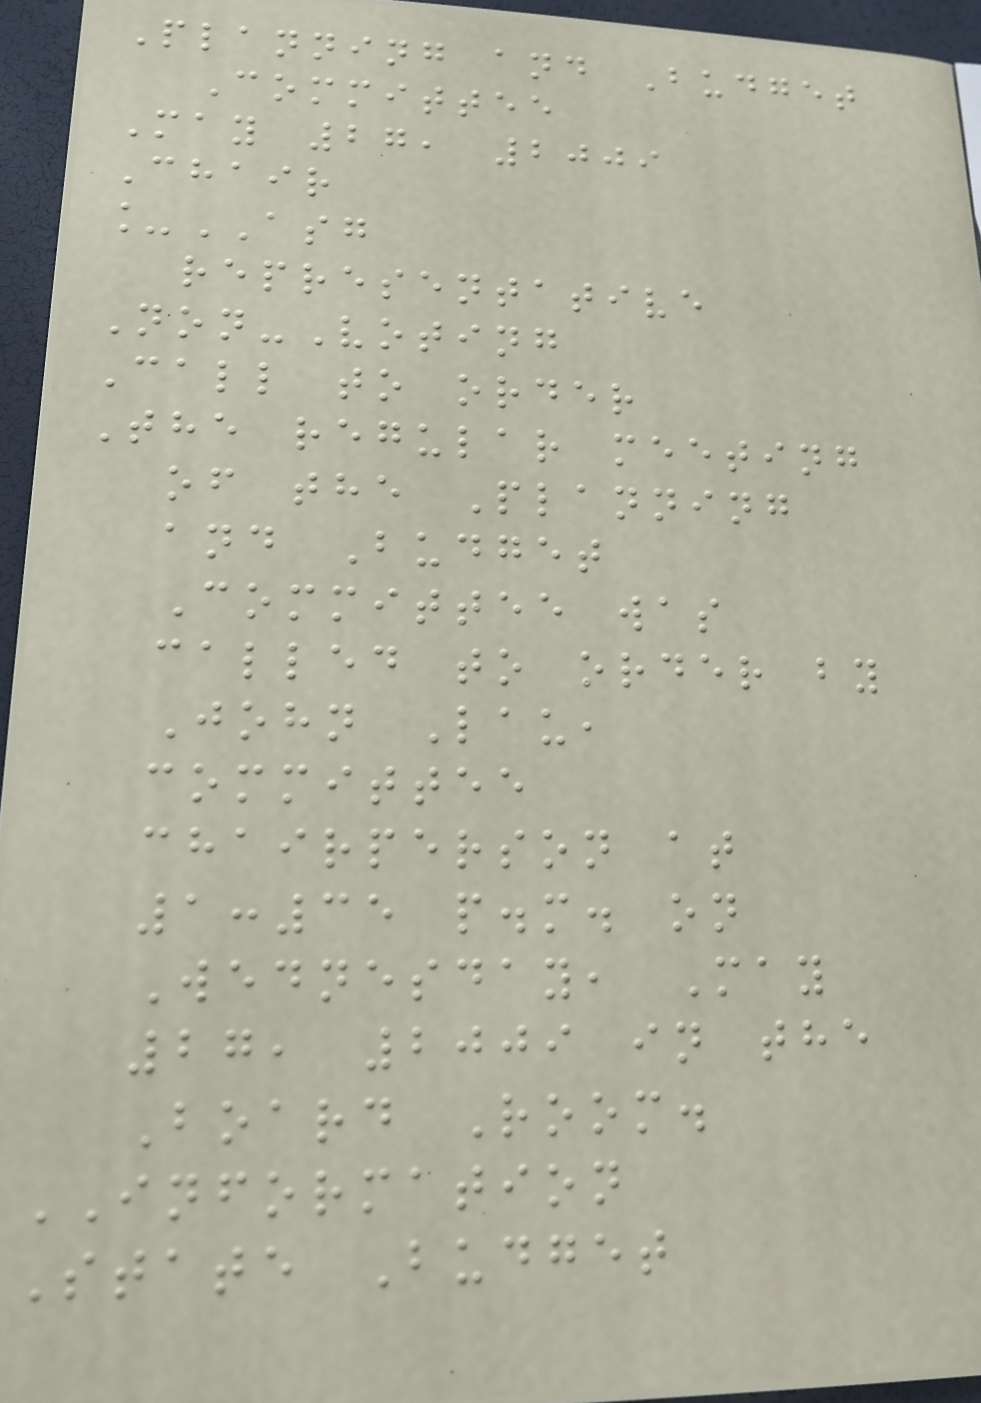Planning and Budget
Committee
May 27, 2009
Chair
_ASG
representative
Non-Voting
Call to order
The regular meeting
of the Planning
and Budget
Committee was
called to order by
John Lau,
committee
chairperson at
1:35 p.m. on
Wednesday, May
27, 2009 in the
Board Room.
INFORMATION
State Budget
